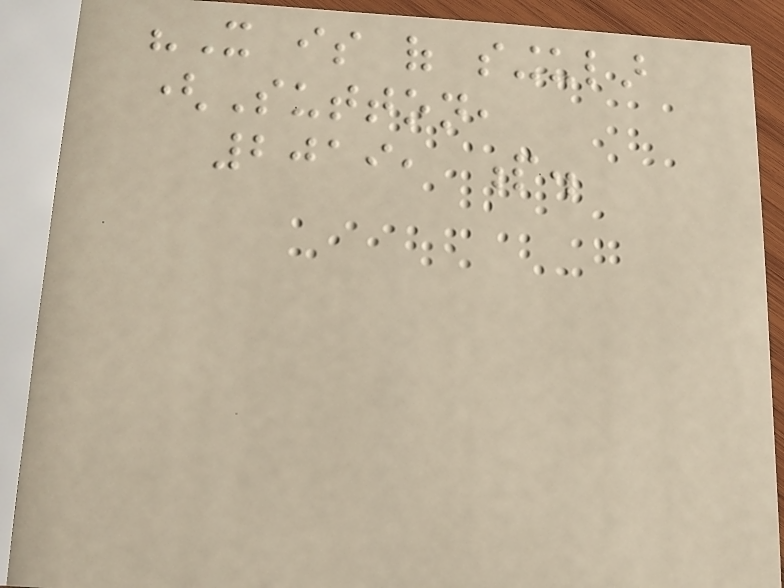"It is of singular
(Sutton,
2019, p.
